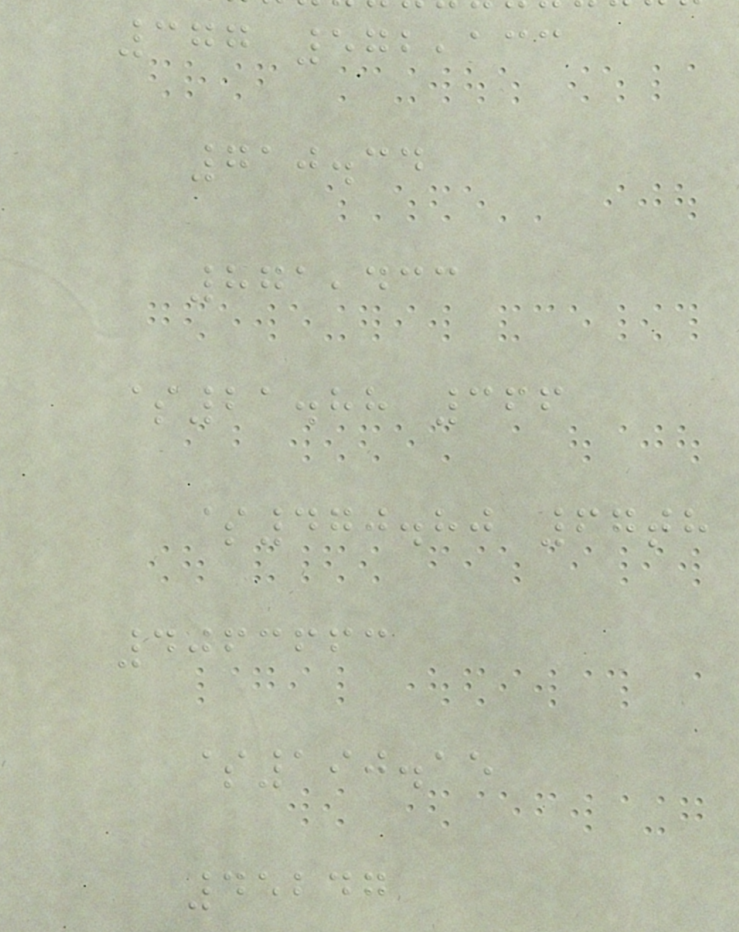377 572,133
710.34
871,433
$21.88 366
$470.80 67th
4063663
$190.15
45247
